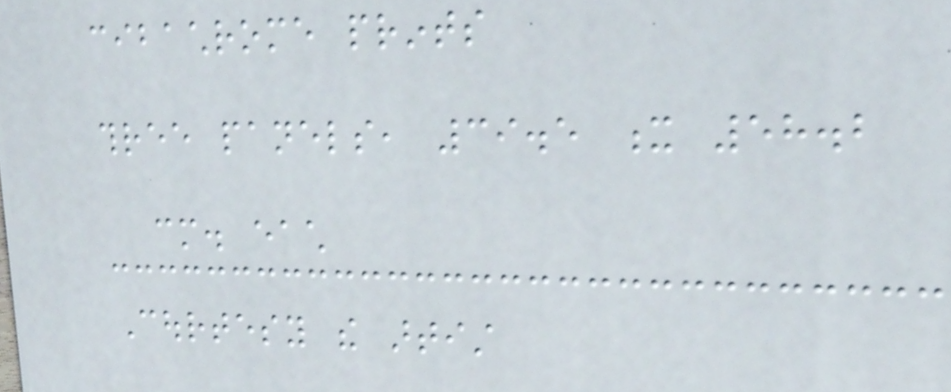cibachrome prints
three panels, 39.5 x 58.2
cm. each
Courtesy the artist
